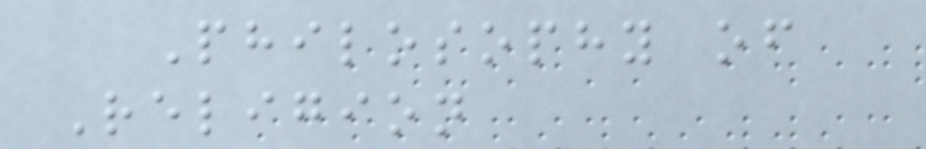Philosophy of
Religion
